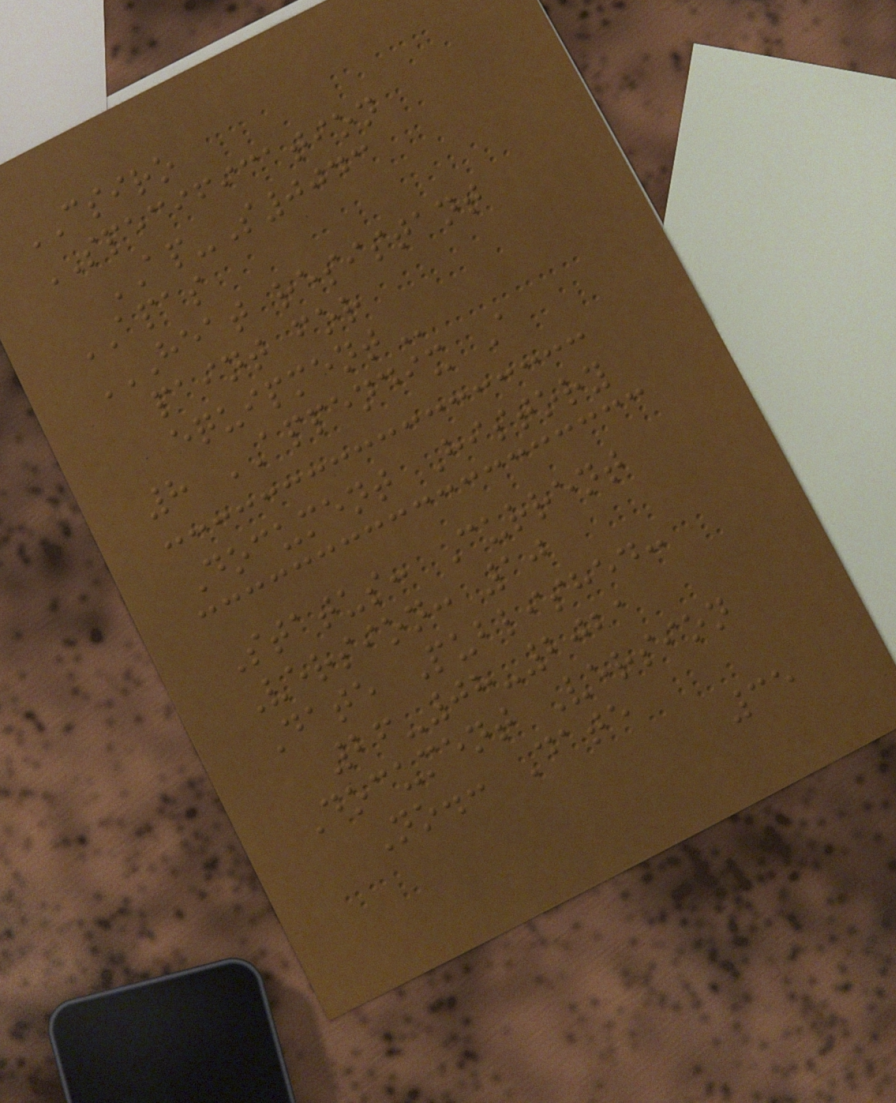CSIRO
SPECIFICATION
AP-S0043
APAS
HEAT RESISTANT
PAINT FOR
EQUIPMENT
8 APPENDIX A
Document History
Status: Current
Version: 10
Date Published:
26-08-2021
Document Version
No.: Date
35
